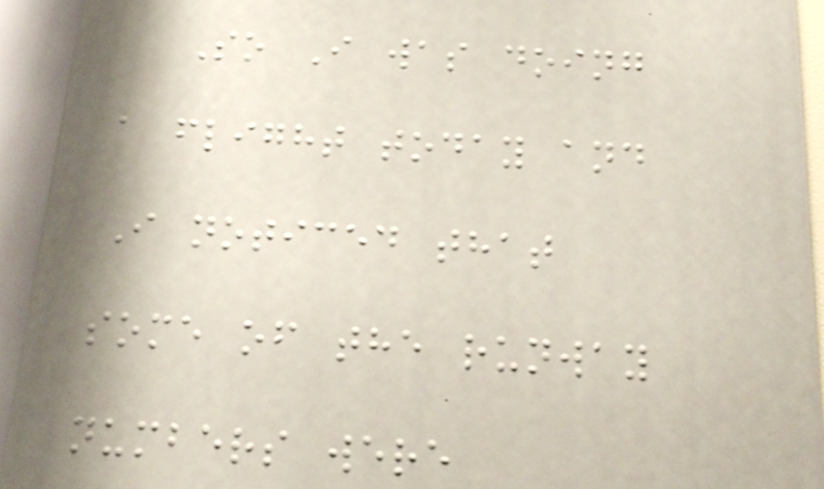So I was doing
a flight today and
I noticed that
some of the runway
numbers were
